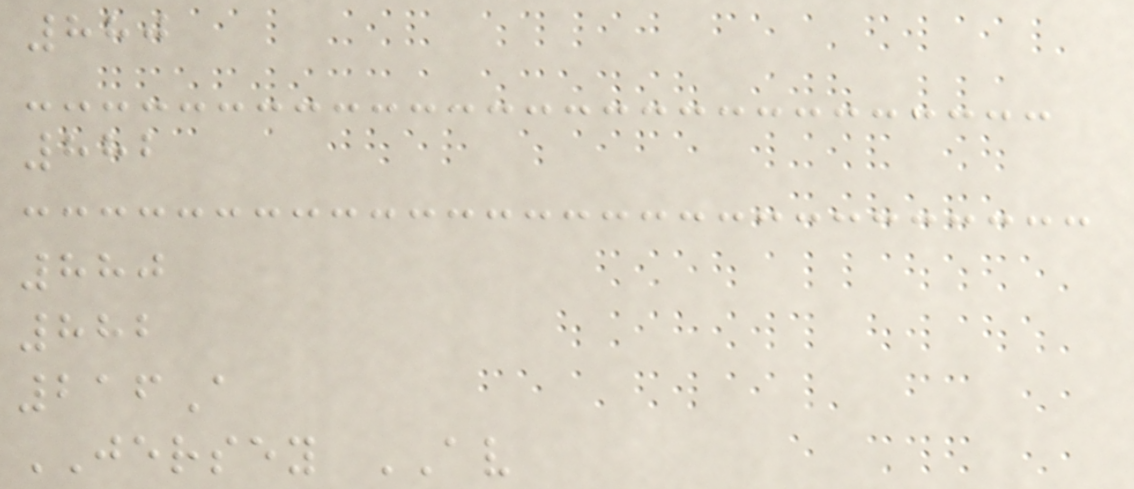880
882
880
882
216A
JERSEY AV
